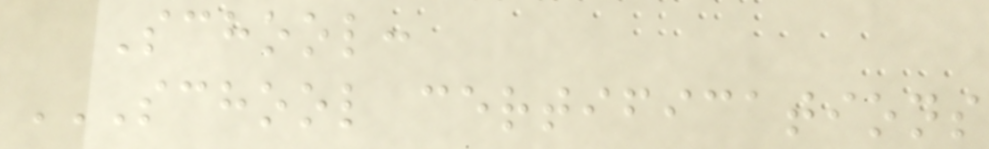School:
SCHOOL CERTIFICATIONS
